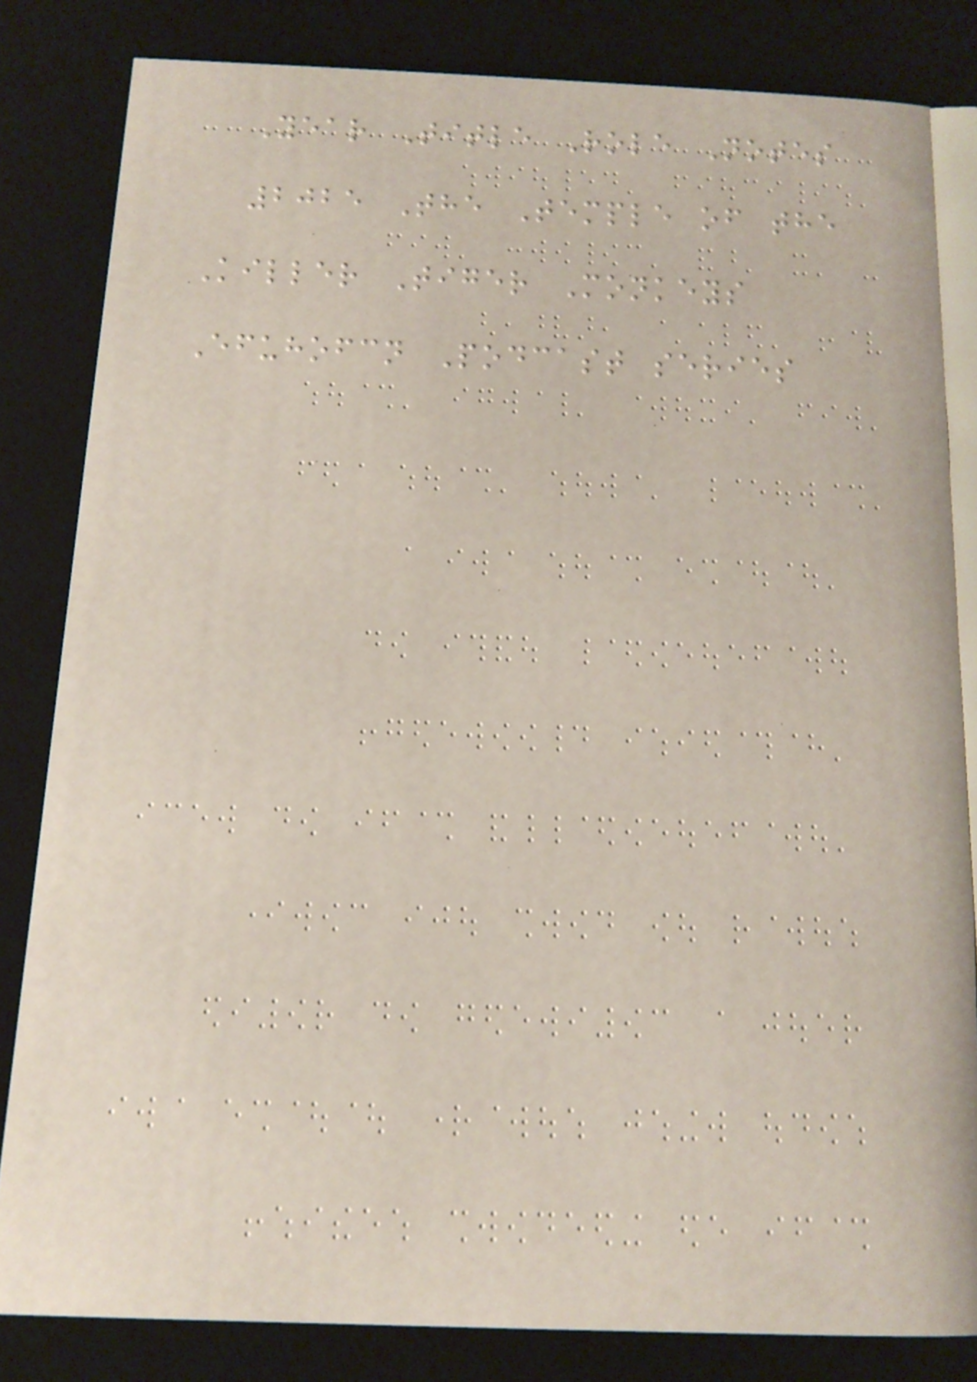Year Title Role Notes
2025 The Temple of the
Killer Tiger Monkeys
Efuhofcn Podcast series
